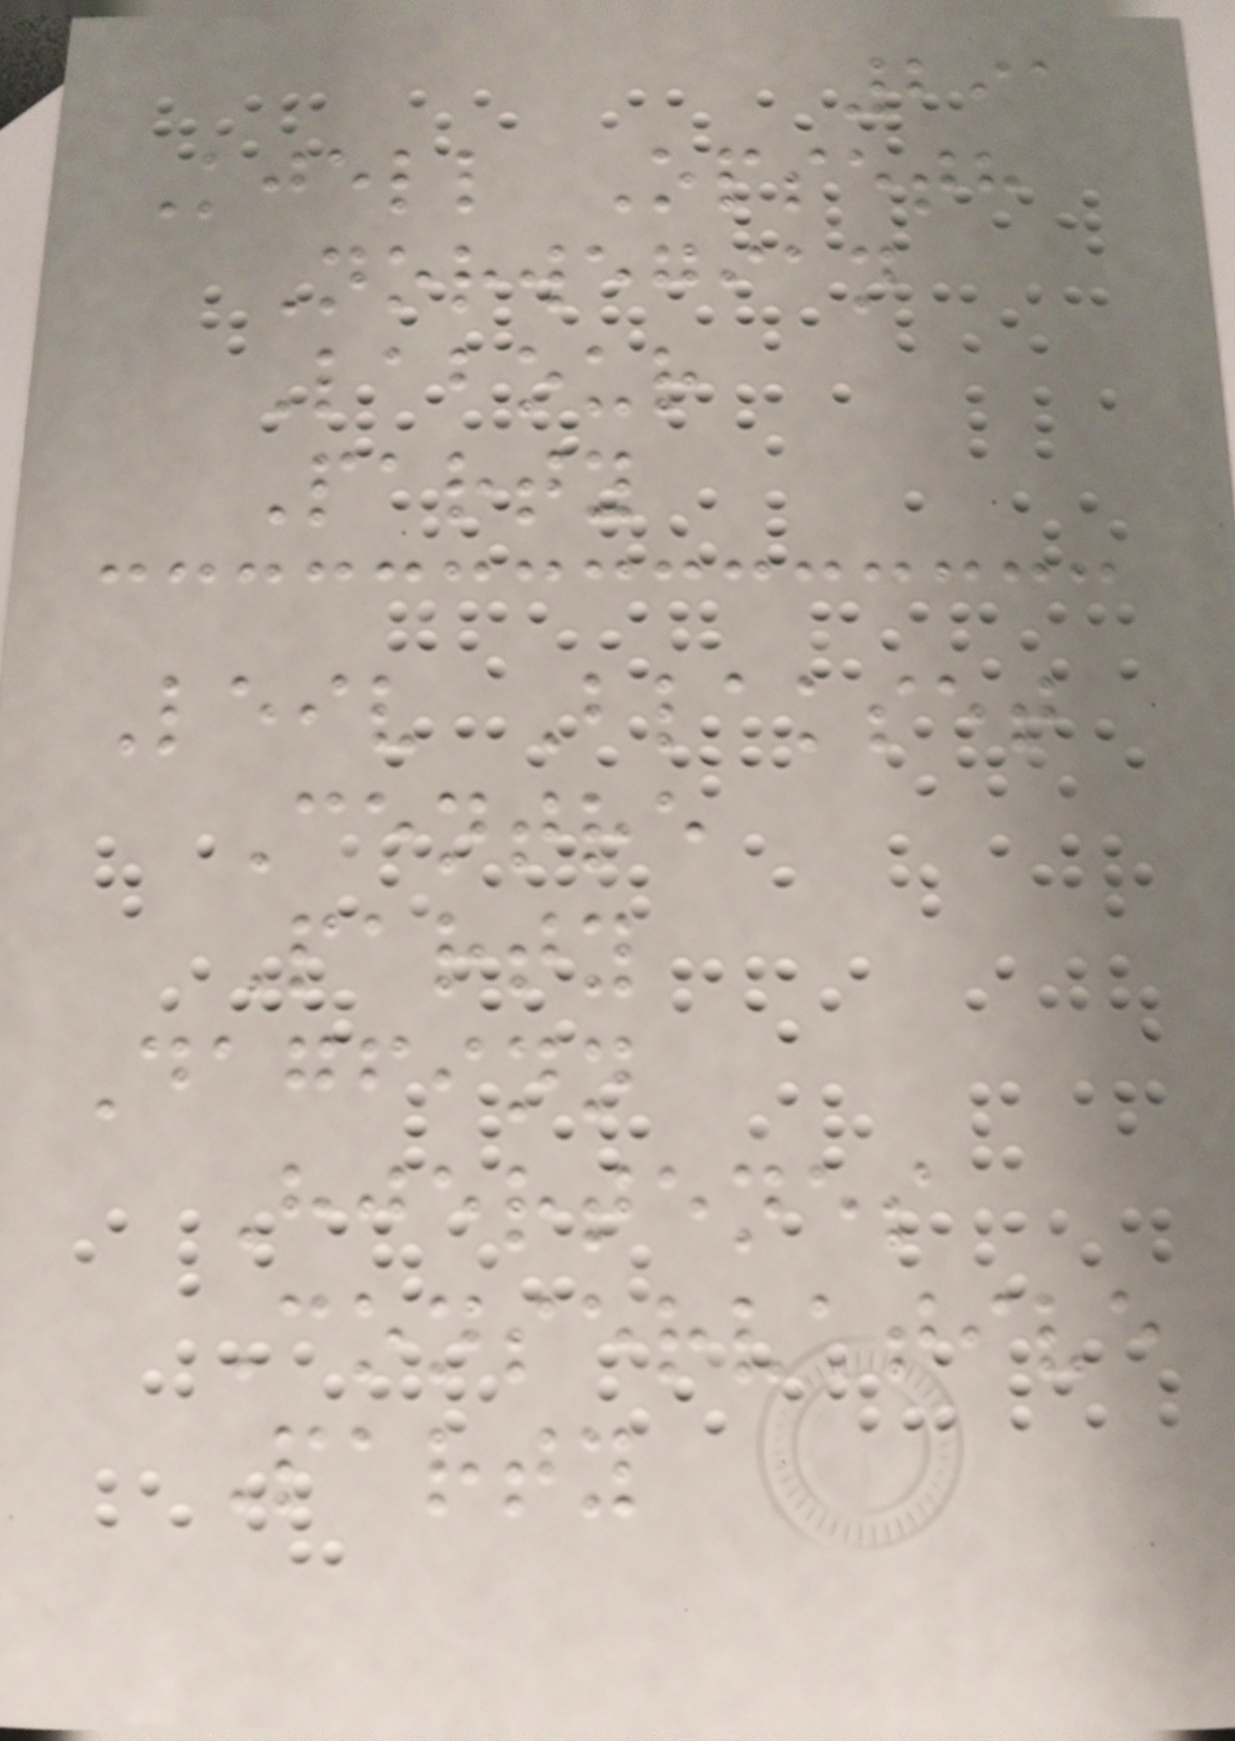291
Kjell Opseth
Norwegian
Labour
Party
Leiv Blakset
Centre
Party
Dagfinn
Hjertenes
Conservative
Party
